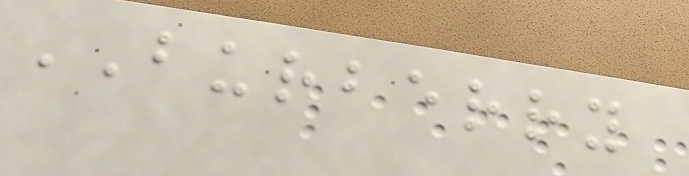BURBERRY
